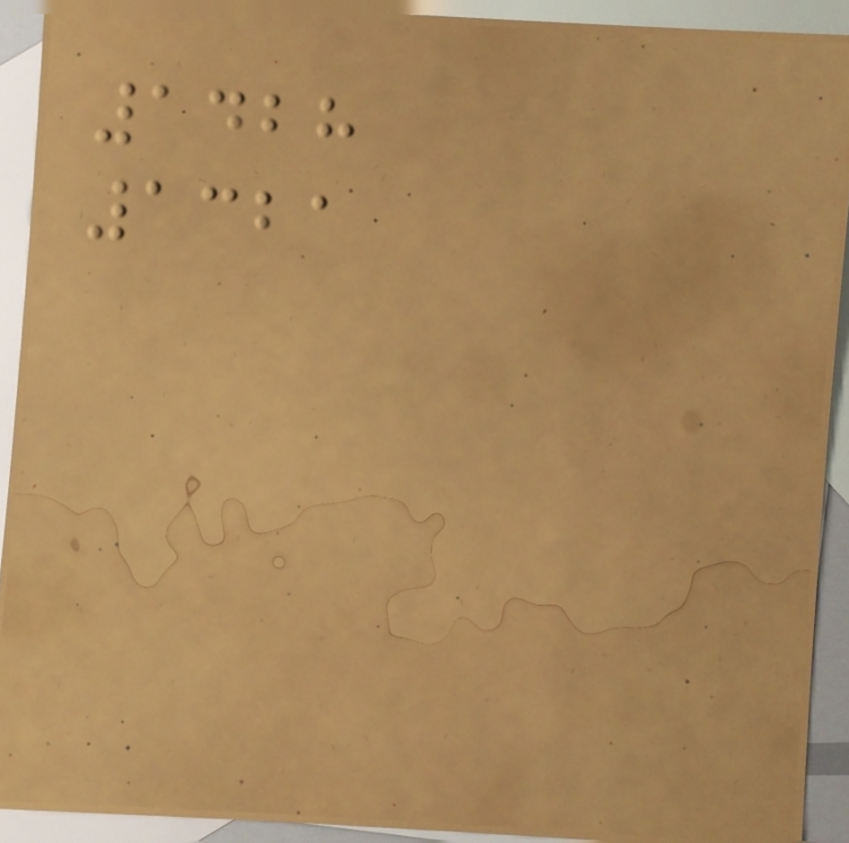1428
1321
